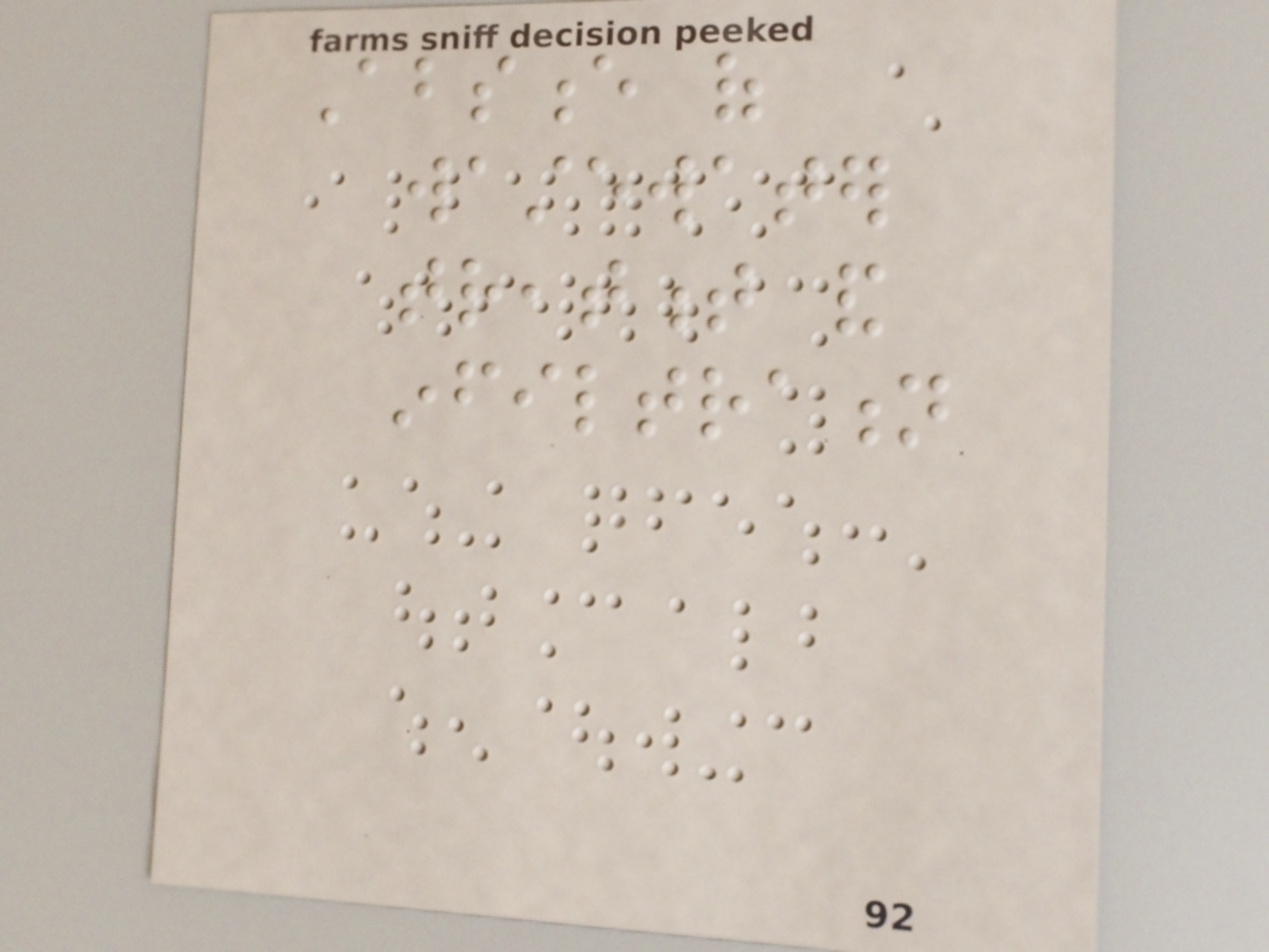Absence of
wastewater
treatment and
infiltration
